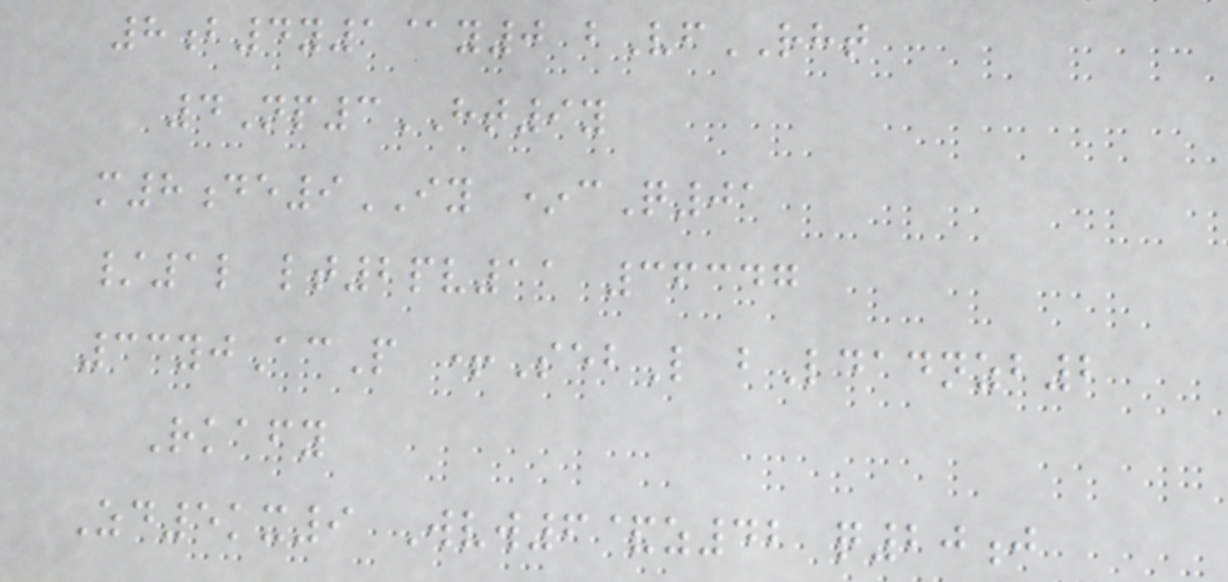8b4y1@y0 bVfRHT
4Np3HT9y
m8de9IY *cQ01
/1l lt2pv11 36347
33yjAcP +SebL bLdadnzb2
Rkafy
Zd5kx9 Wvw6&z42 q20j
